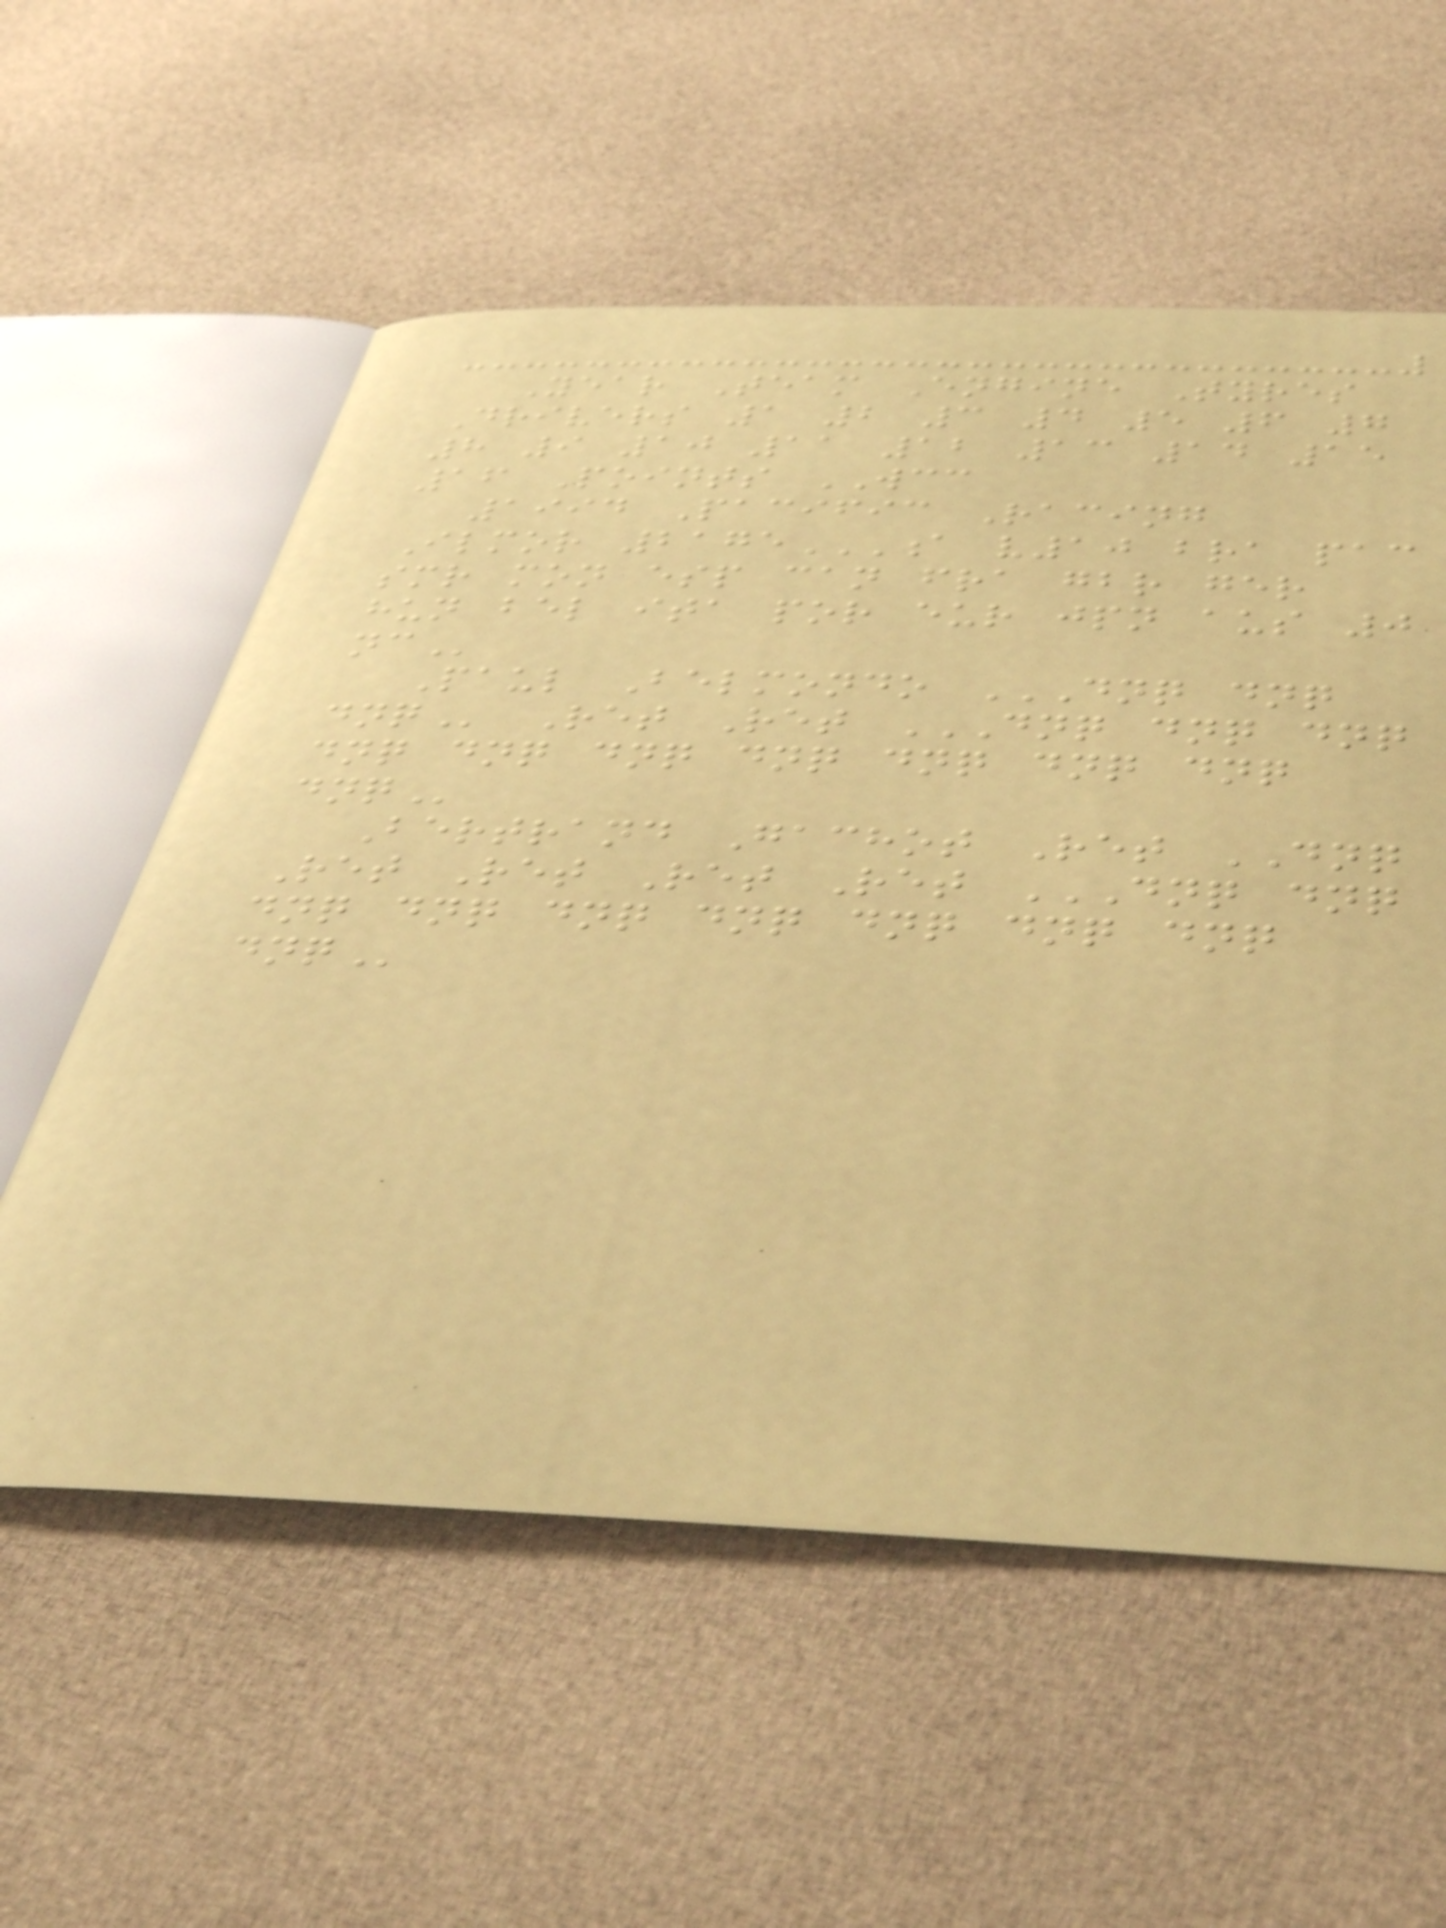Year Team Engine Tyres
Drivers 1 2 3 4 5 6 7
8 9 10 11 12 13 14 15
16 Points WCC
1994 Pacific Racing
Ilmor 2175A V10 BRA PAC
SMR MON ESP CAN FRA GBR GER
HUN BEL ITA POR EUR JPN AUS 0
NC
Paul Belmondo DNQ DNQ
DNQ Ret Ret DNQ DNQ DNQ
DNQ DNQ DNQ DNQ DNQ DNQ DNQ
DNQ
Bertrand Gachot Ret DNQ
Ret Ret Ret Ret DNQ DNQ
DNQ DNQ DNQ DNQ DNQ DNQ DNQ
DNQ
